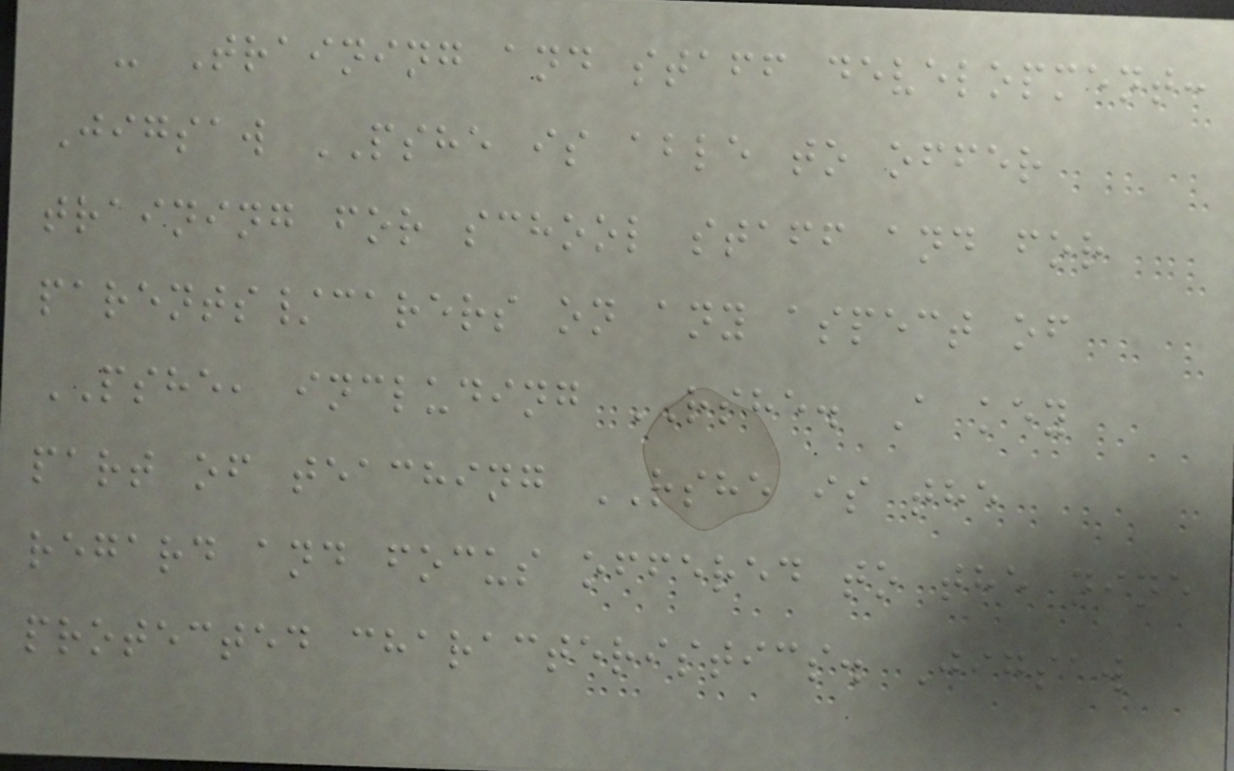- Training and staff development:
Jigsaw PSHE is able to offer
training for school staff and for
parents/carers on any aspect of
PSHE, including RSHE. A key
part of teaching RSHE is the
regard and focus offered to the nine
protected characteristics. Jigsaw
